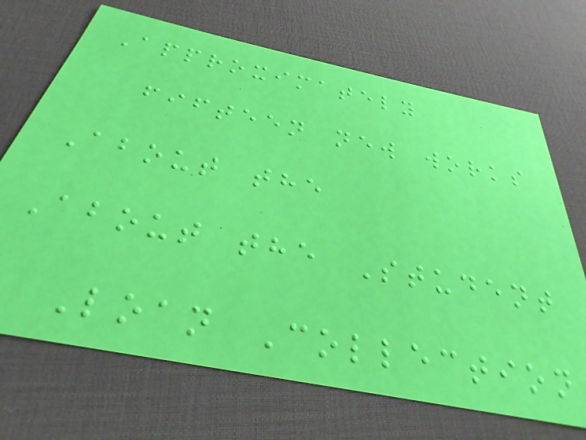Approximately
fifteen new works
About the
About the Student
Loan Collection
